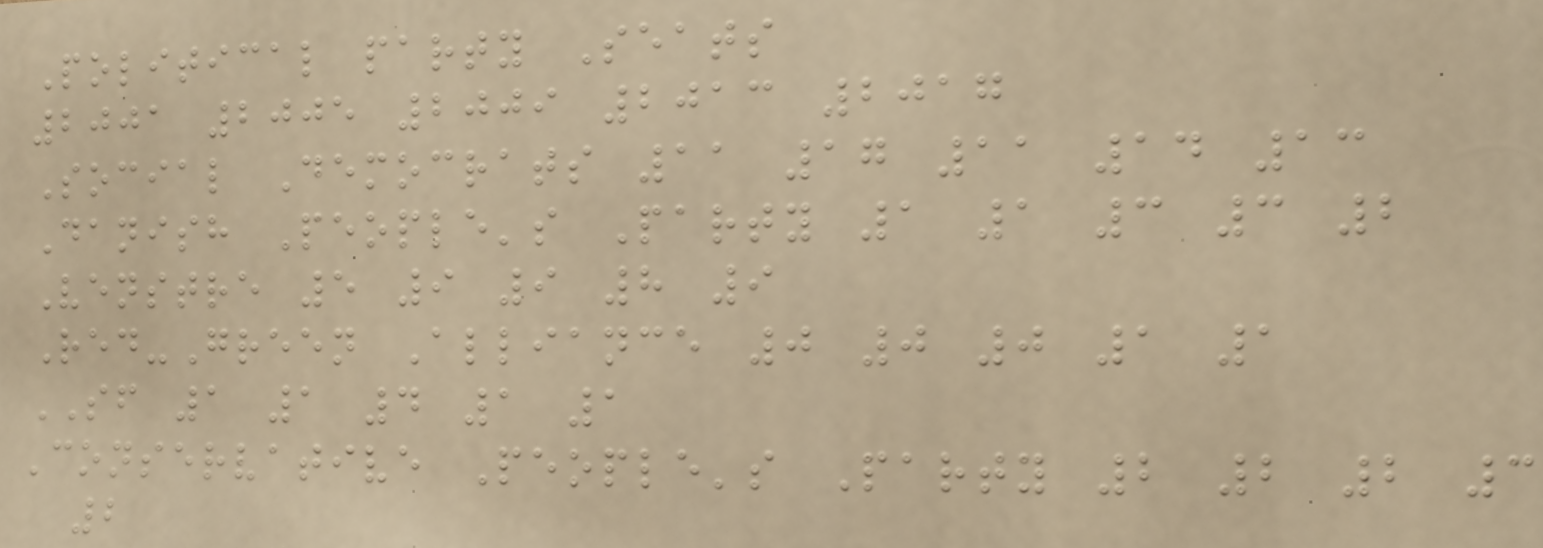Political party Seats
2001 2005 2009 2013 2017
Social Democrats 11 17 11 14 13
Danish People's Party 1 1 3 3 2
Venstre 5 9 9 8 9
Red-Green Alliance 0 0 0 1 1
SF 1 1 4 1 1
Conservative People's Party 2 2 2 3
2
